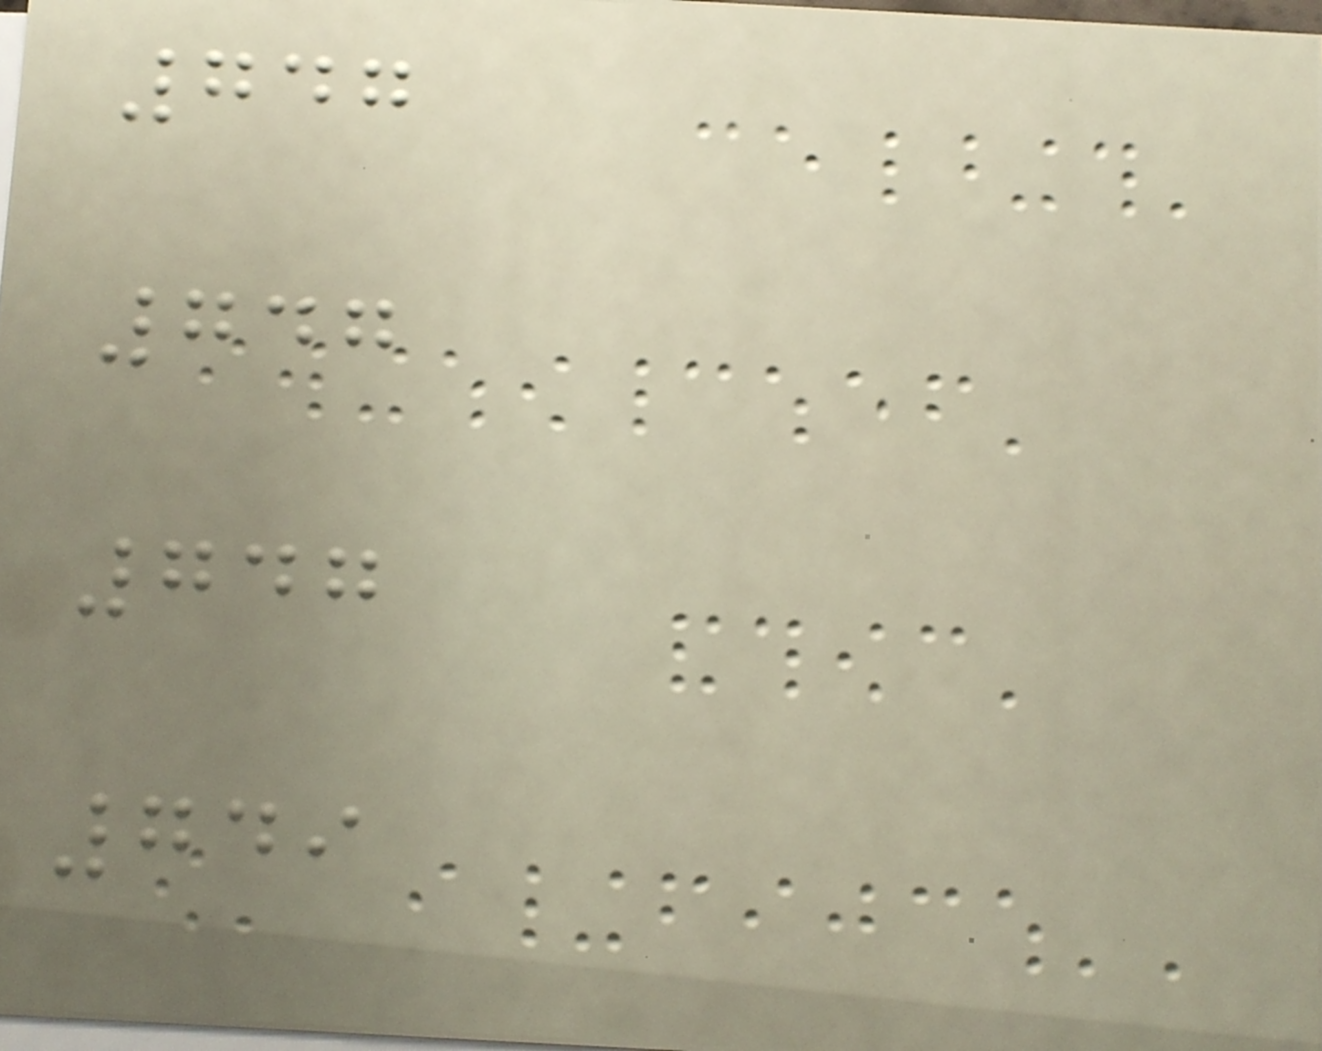747
747
747
749
